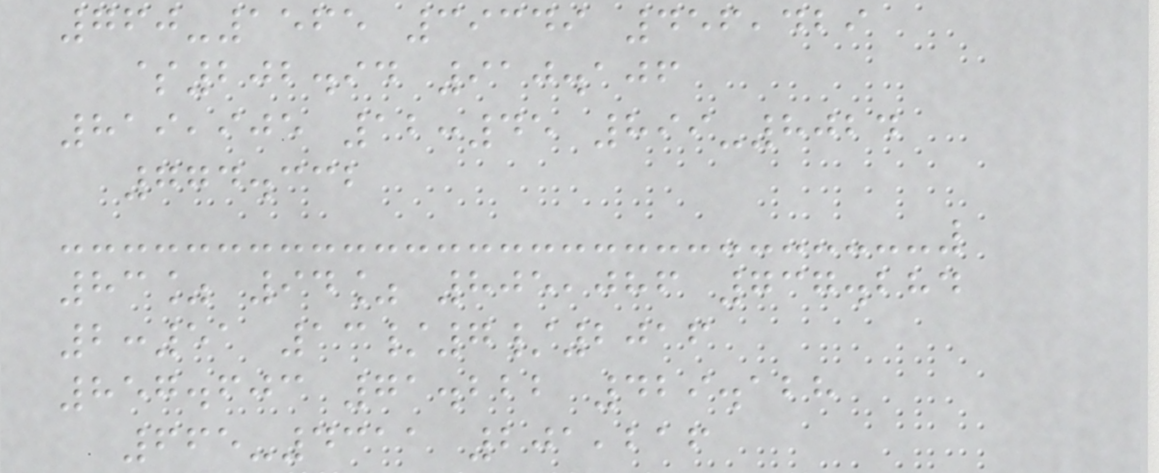760-1565 39349 456,429
$202.94 910.106
819,905 12:45 899-8024
774.332
83% 94% 805,086 737.284
2:51 13/7/2016
857.603 71.222 429.128
665-4311 201,216
